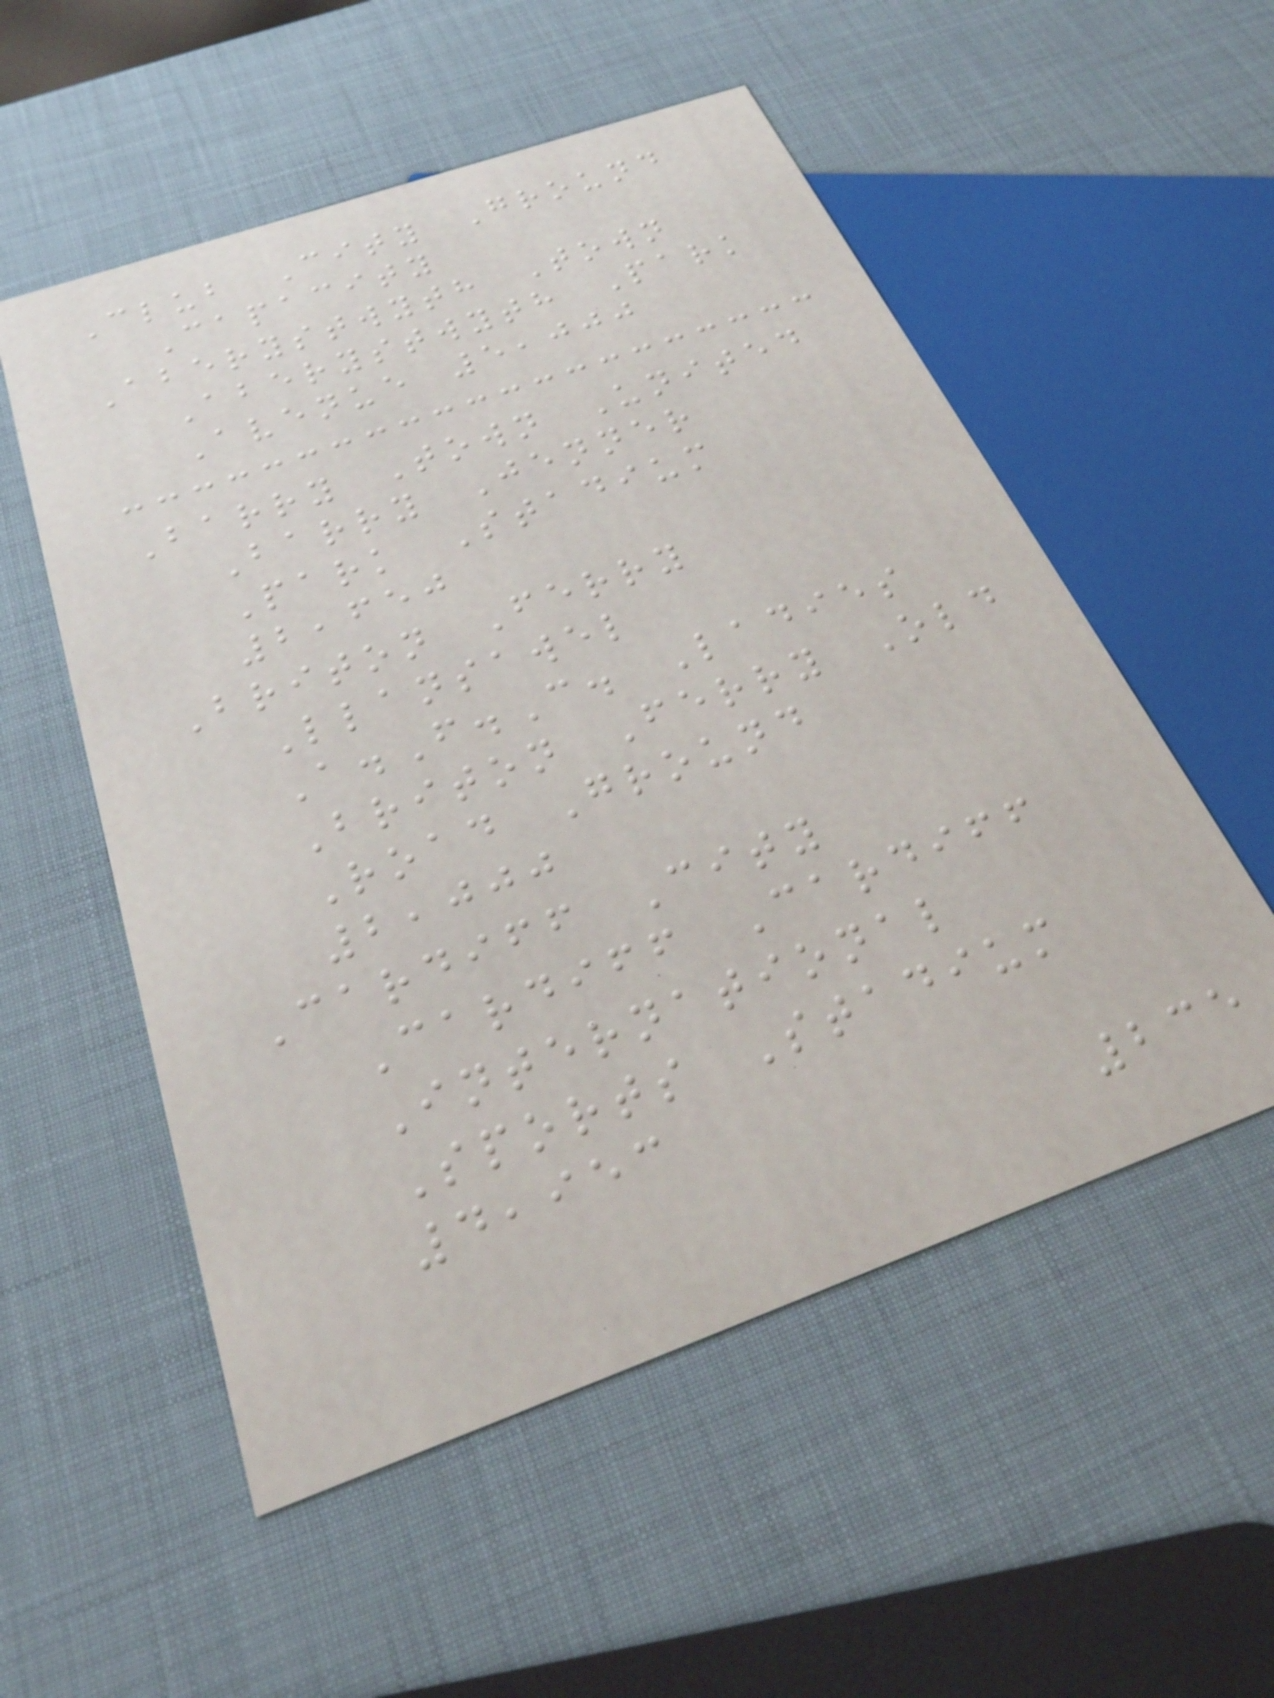Club City Ground
Capacity
Aberystwyth Town
Aberystwyth Park
Avenue 5,000
Barry Town United
Barry Jenner
Park Stadium
2,650
Briton Ferry
Llansawel
A.F.C. Ladies
Briton Ferry Old
Road Ground
2,000
Cardiff City
Cardiff Cardiff
International
Sports Stadium
4,953
235
